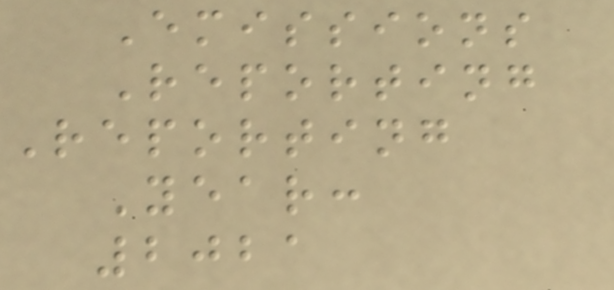Emissions
Reporting
Reporting
Year:
2021
